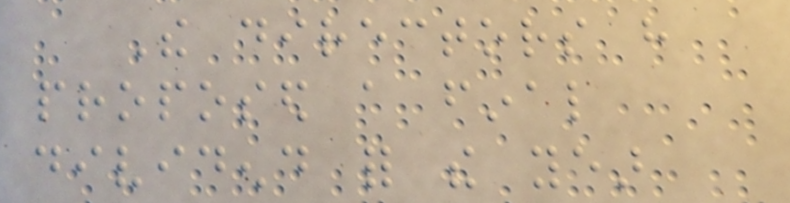The directors have
proposed a final
dividend for the year
